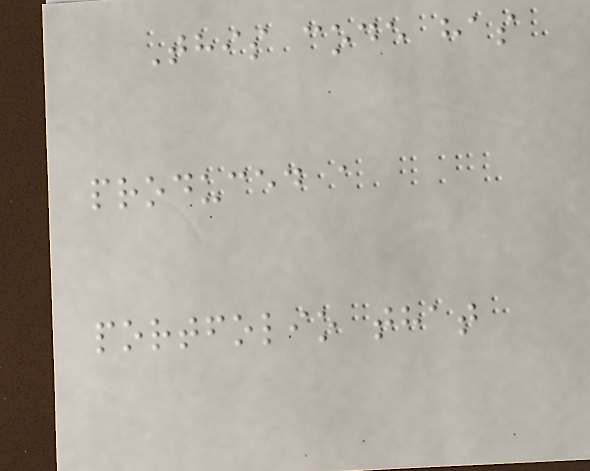This code has
produced a
portfolio that
